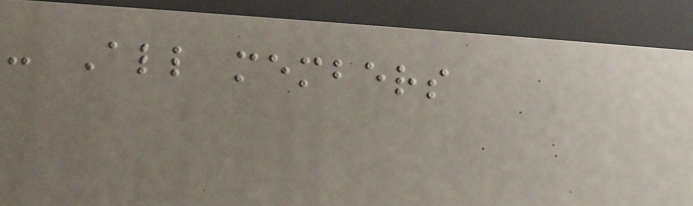- All members
